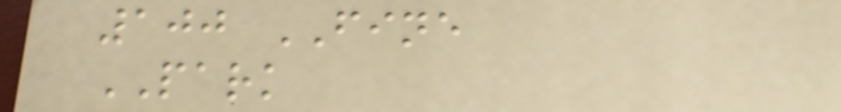100 FINE
PARK
